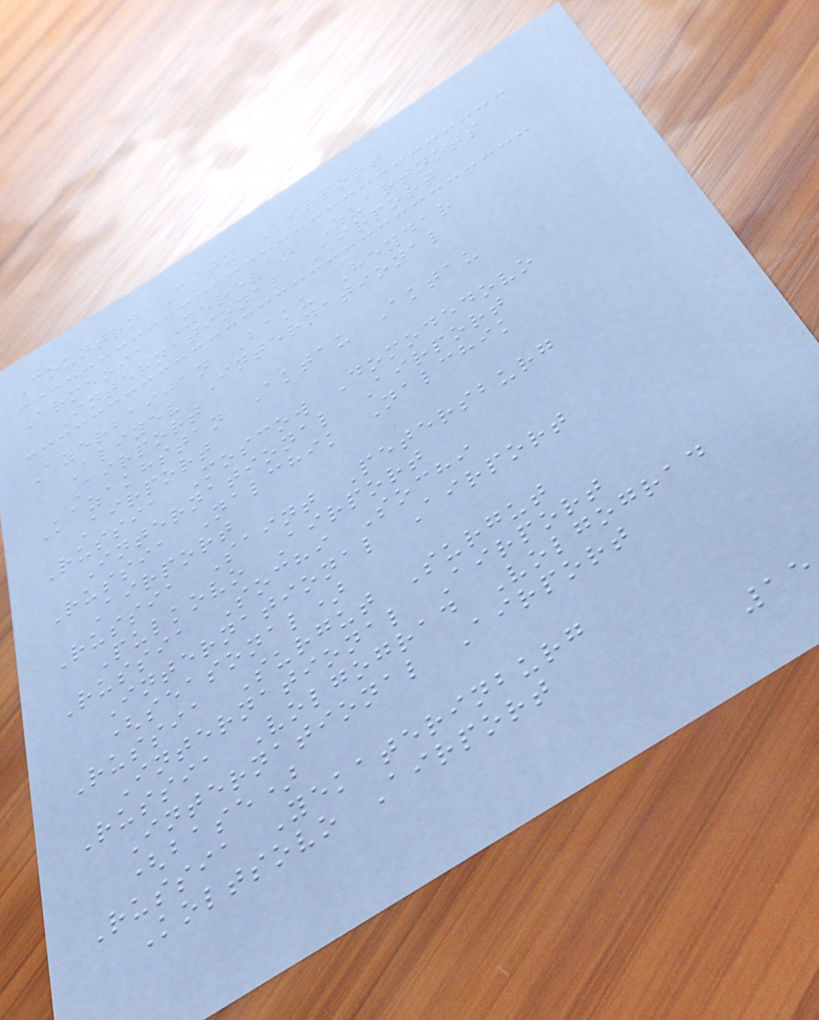Country City Airport
Armenia Yerevan Zvartnots
International Airport
Azerbaijan Baku Heydar
Aliyev International
Airport
Kazakhstan Aktau Aktau
Airport
Russia Moscow Domodedovo
International Airport
Russia Nalchik Nalchik
Airport
Russia Saint Petersburg
Pulkovo Airport
Russia Sochi Sochi
International Airport
(seasonal)
Russia Surgut Surgut
International Airport
Russia Volgograd Volgograd
International Airport
(base)
Russia Yekaterinburg
Koltsovo Airport
15
